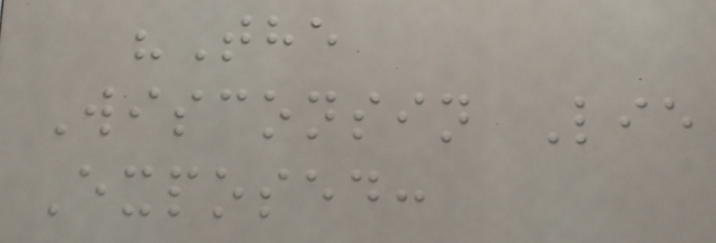"The
Wisconsin Lie
Exposed:
